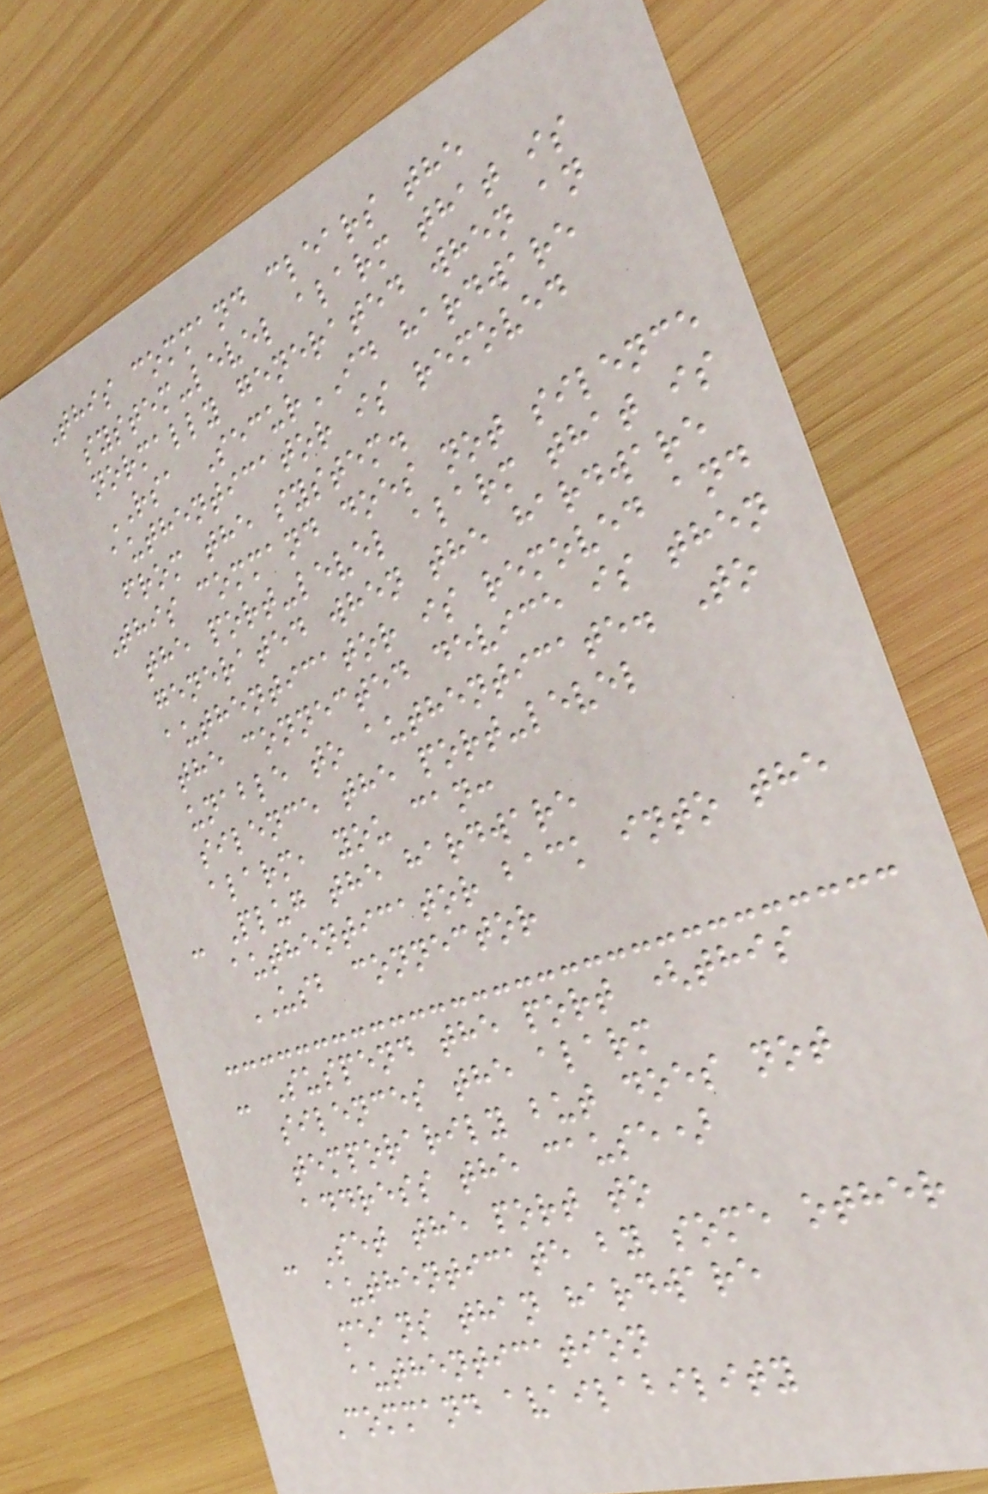This command clears the
system-level alarm that is
normally generated when an
RSA SecurID hardware
authenticator is removed
from the system.
This command does not silence
the port-level alarm that is
generated when the hardware
authenticator is removed and
the connected device is then
unable to authenticate. To
silence the port-level
alarm, you can:
- Plug the hardware
authenticator back into the
USB connector
- Suspend the port (this
silences the alarm
temporarily but does not
address the cause)
- Set the port to
authenticate by some other
means than hardware
authentication
Command availability
